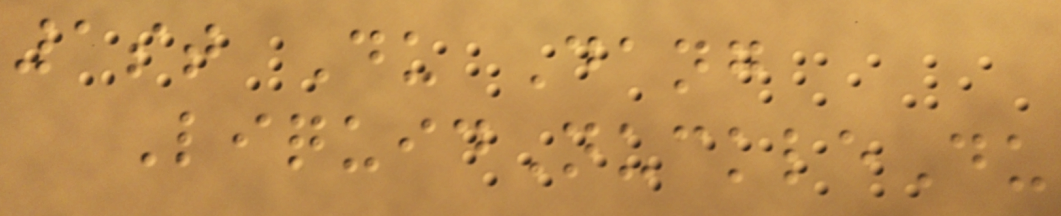1st Du Dang
LiquidNuckleDu
